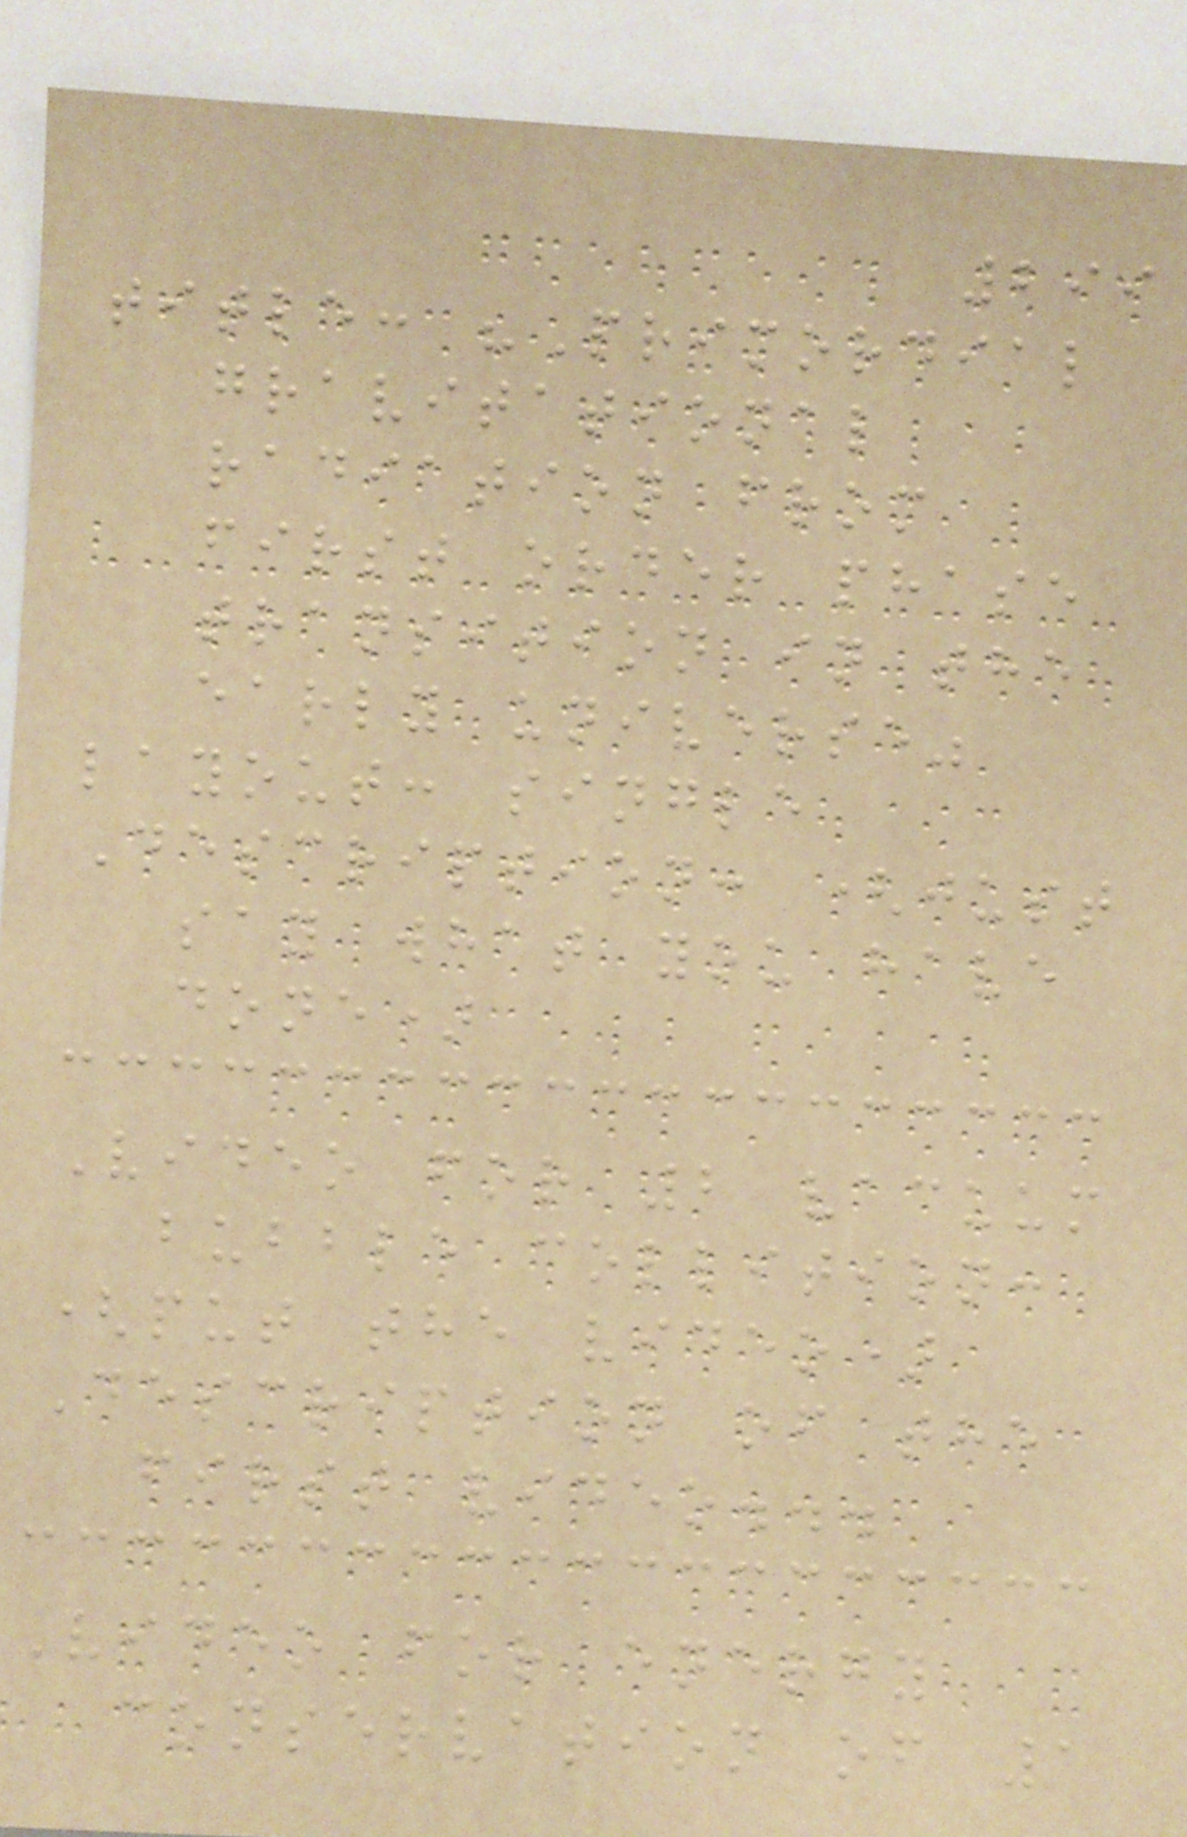299
title: "Primordial
gravitational
radiation from
first order phase
transition in the
early universe"
layout: single
Description: (just
say what you have
done)
Video for 2 vacuum
bubble collition:
(put the video)
Description of the
first video...
Video for energy
conservation of 1
